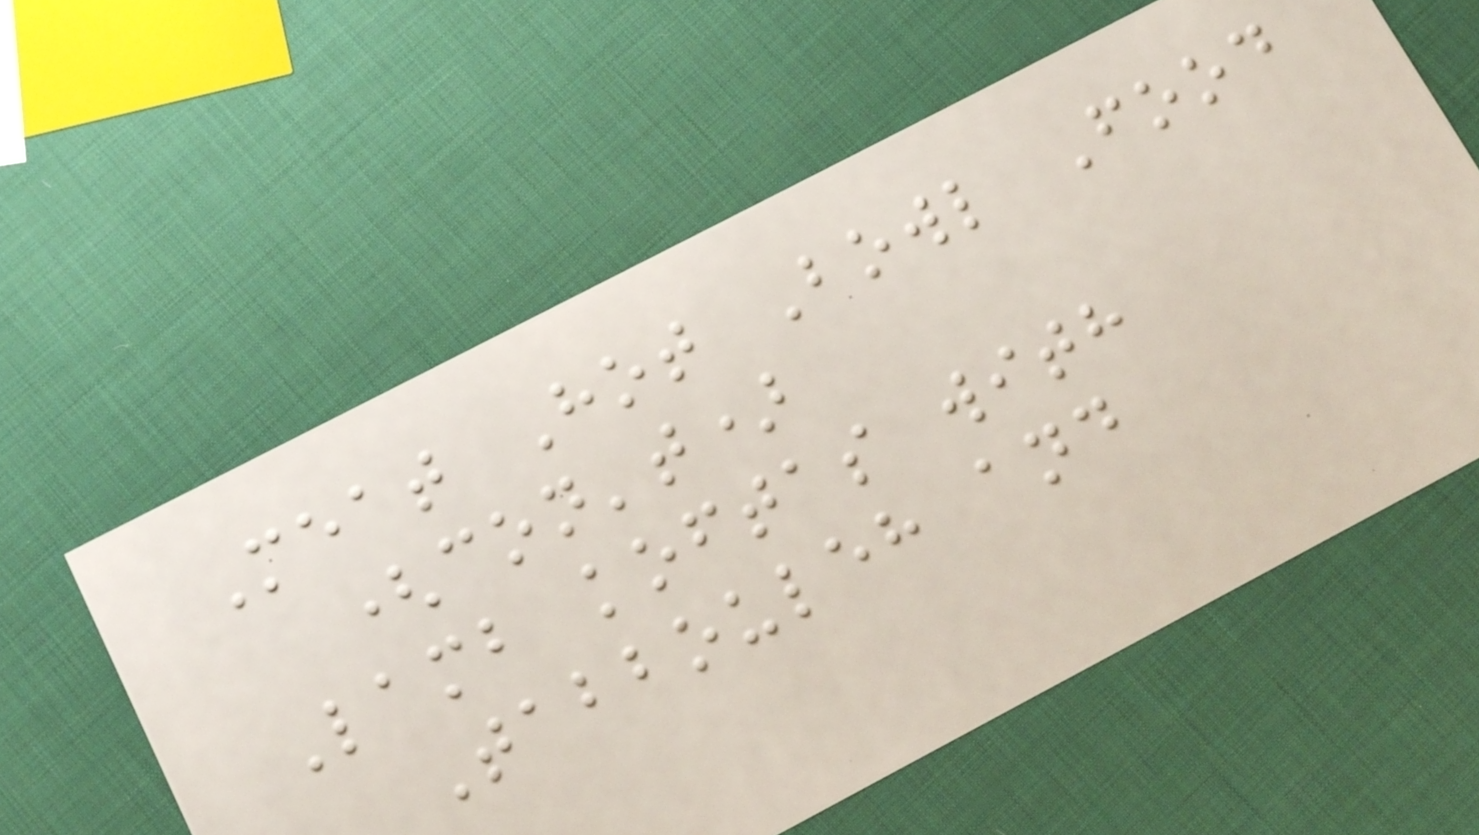Meat Hot Bowl Food
(con't)
Lamb koftas with
Tabbouleh and
